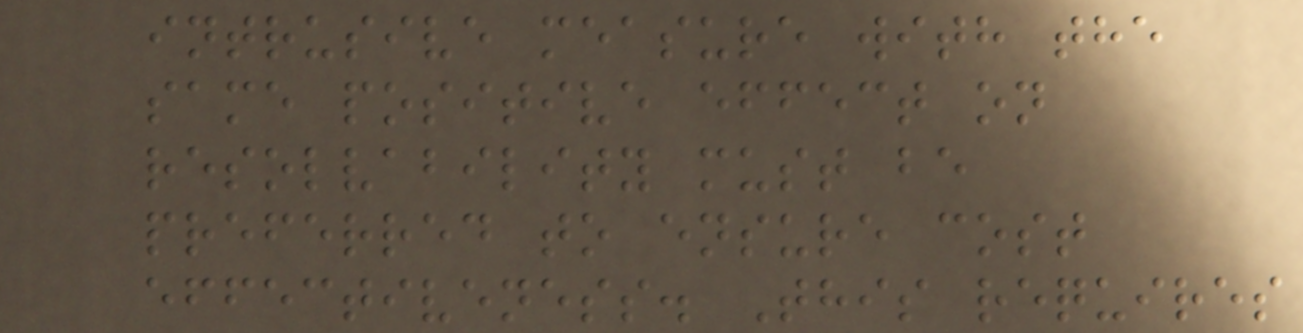intrusive measure with the
same positive effect on
resolvability must be
preferred to ensure cost
effectiveness. This requires
